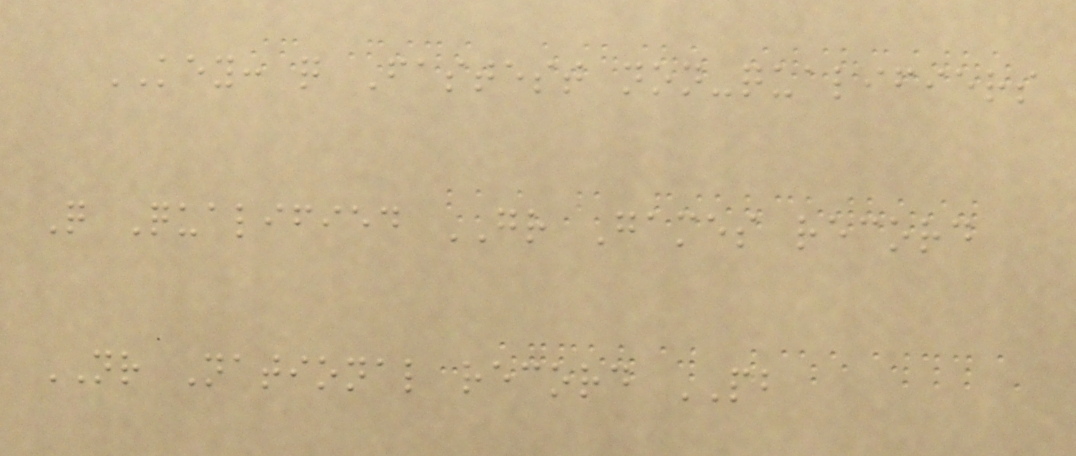KEY: q Fastest non-qualifiers
Q Qualified GR Games record
NR National record PB
